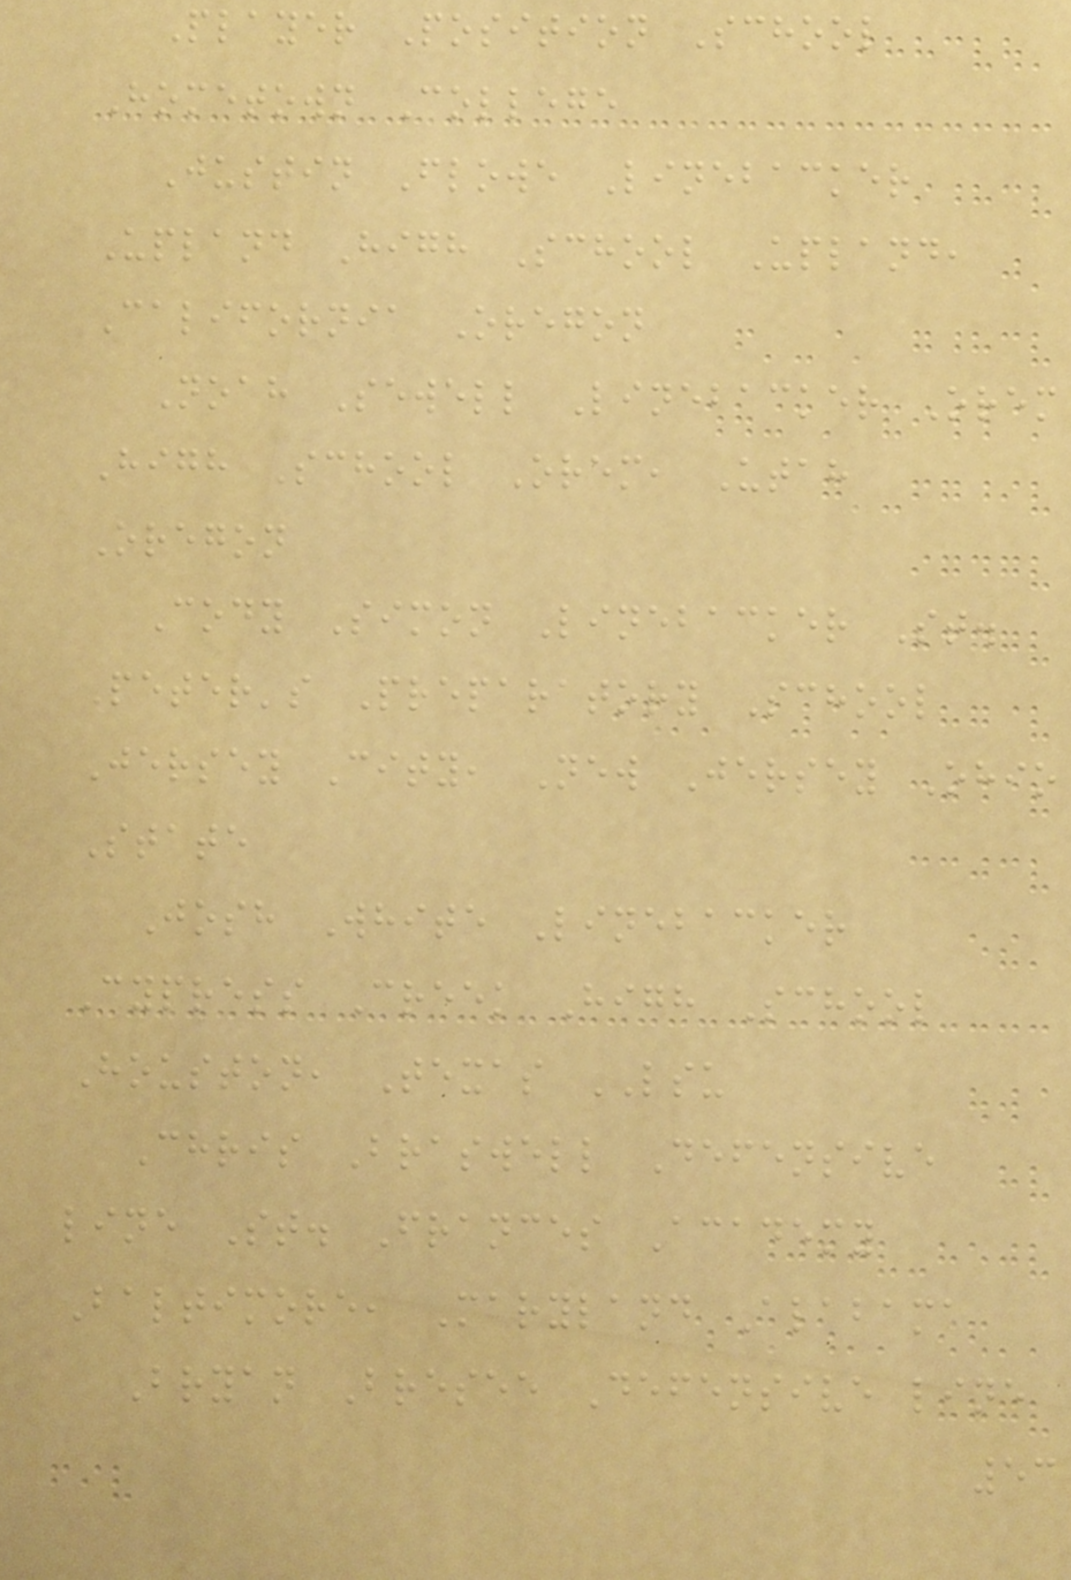Player Position School
Hometown College
Justin Flowe Linebacker
Upland High School Upland,
California Oregon
Noah Sewell Linebacker Orem
High School Orem, Utah
Oregon
Cody Simon Linebacker St.
Peter's Preparatory School
Jersey City, New Jersey Ohio
State
Josh White Linebacker
Cypress Creek High School
Houston, Texas LSU
Chris Braswell Defensive
line St. Frances Academy
Baltimore, Maryland Alabama
Bryan Bresee Defensive line
53
